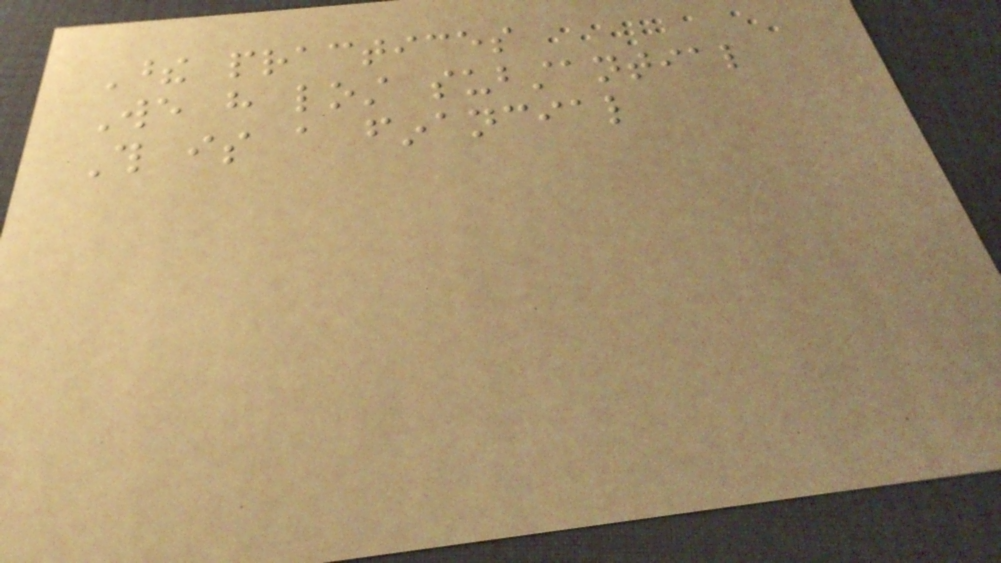These practices
We have lost substantial
This is a financial
